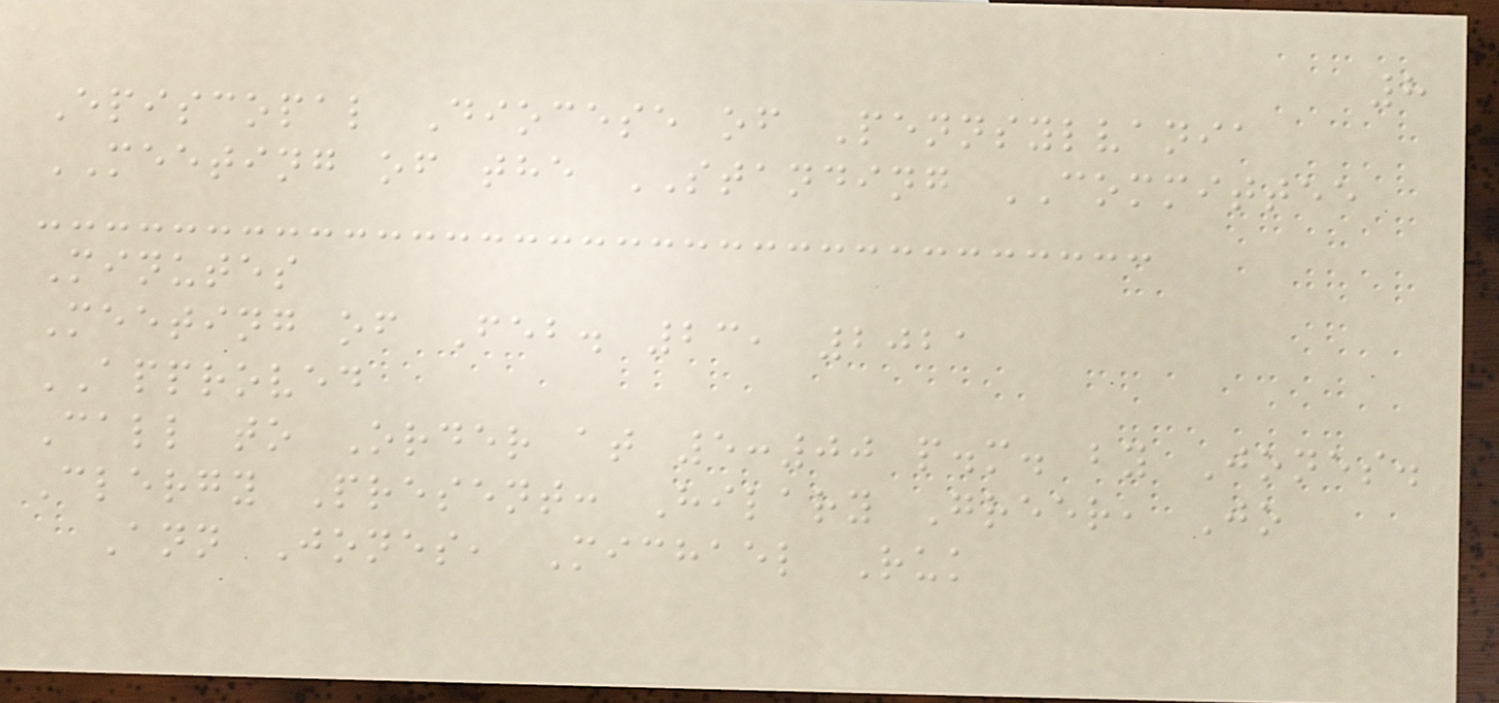8
Episcopal Diocese of Pennsylvania
MEETING of the STANDING COMMITTEE
Minutes
Meeting of Feb. 23, 2021
APPROVED
Call to Order at 5:00 p.m. by Jones.
Clergy Present: Hilary Greer, Jo
Ann Jones, Michael Ruk
